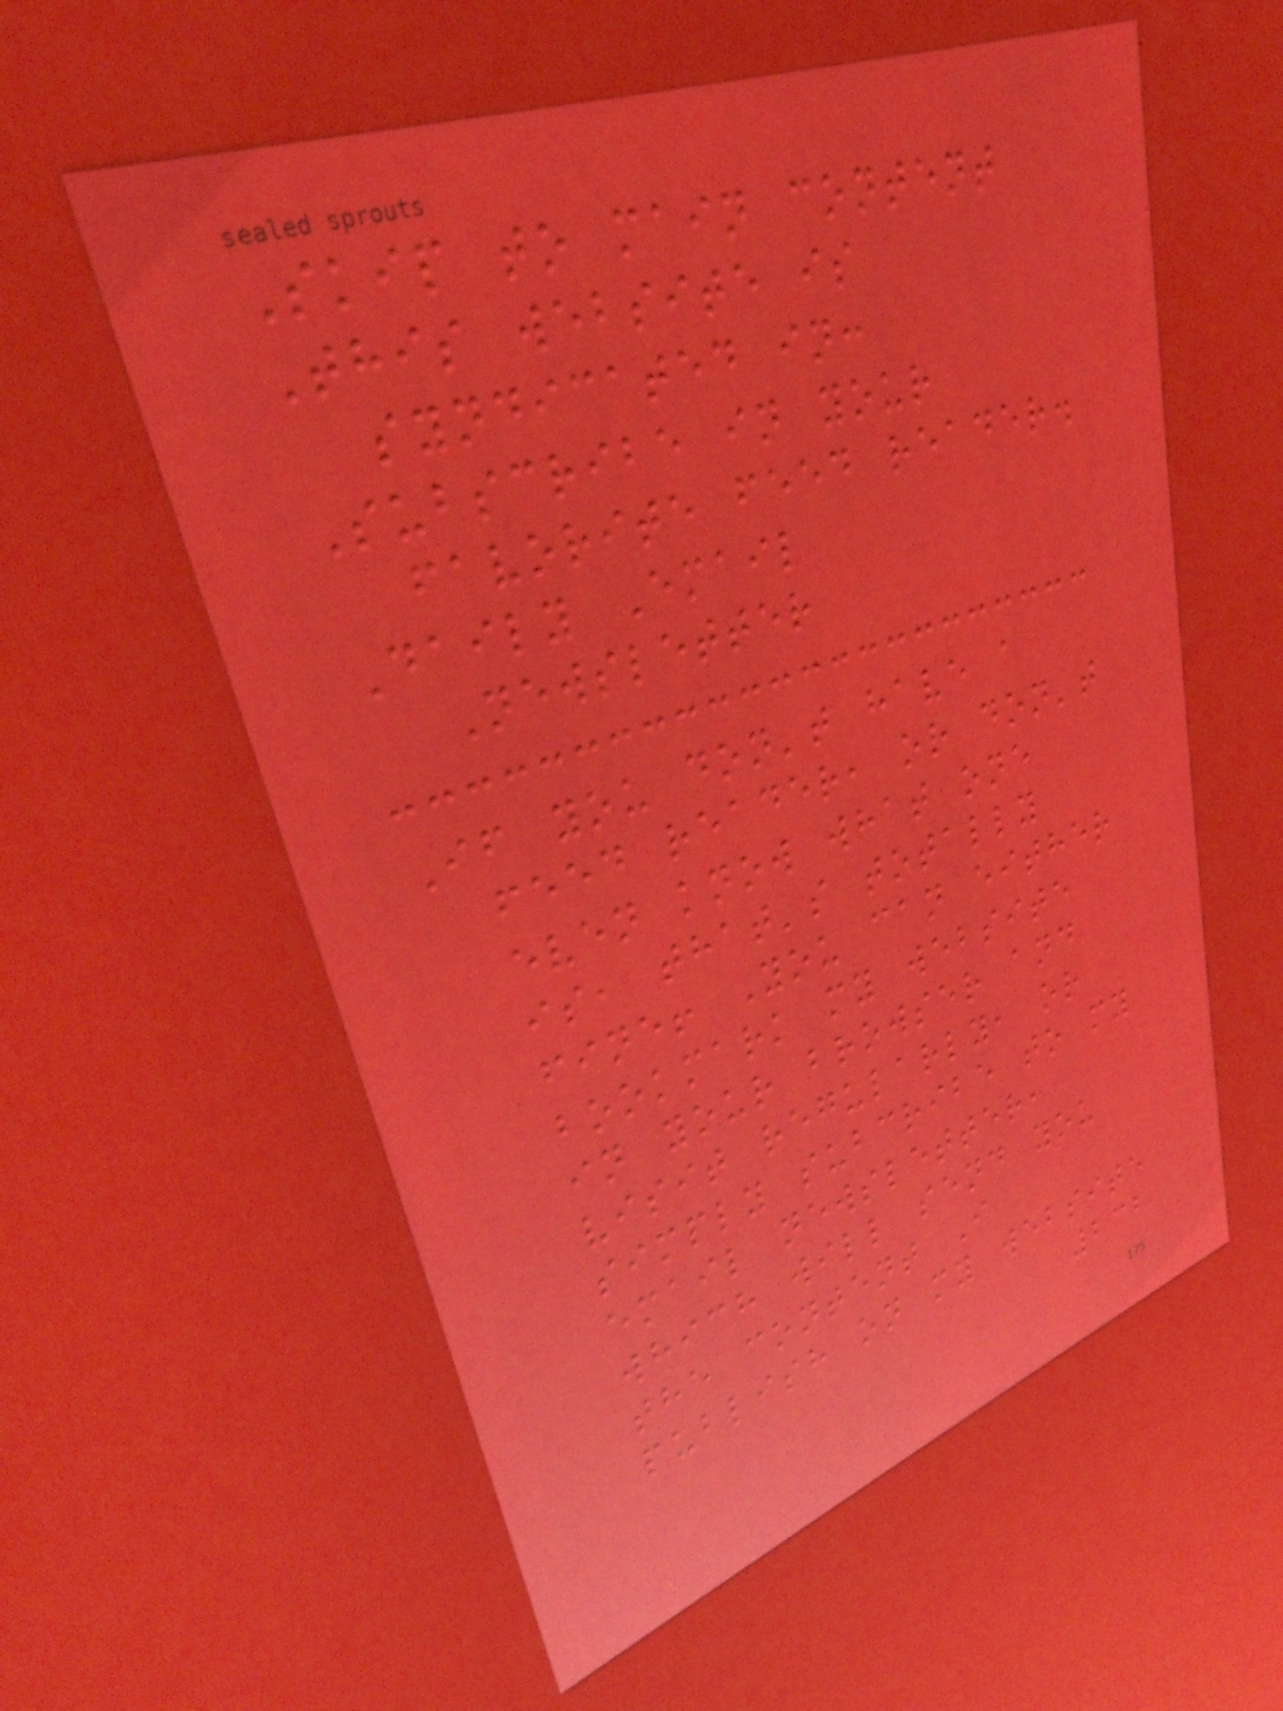Skip to main content
This website is
syndicated in:
Subscribe in your
favorite feed reader.
Daily Email
Newsletter
If you don't have a
feed reader, or don't
even know what one
is, that's totally
fine! You can either
bookmark my website
in your browser and
visit regularly, or
simply subcribe to my
email newsletter,
which will send you
the content I
publish on my website
232
